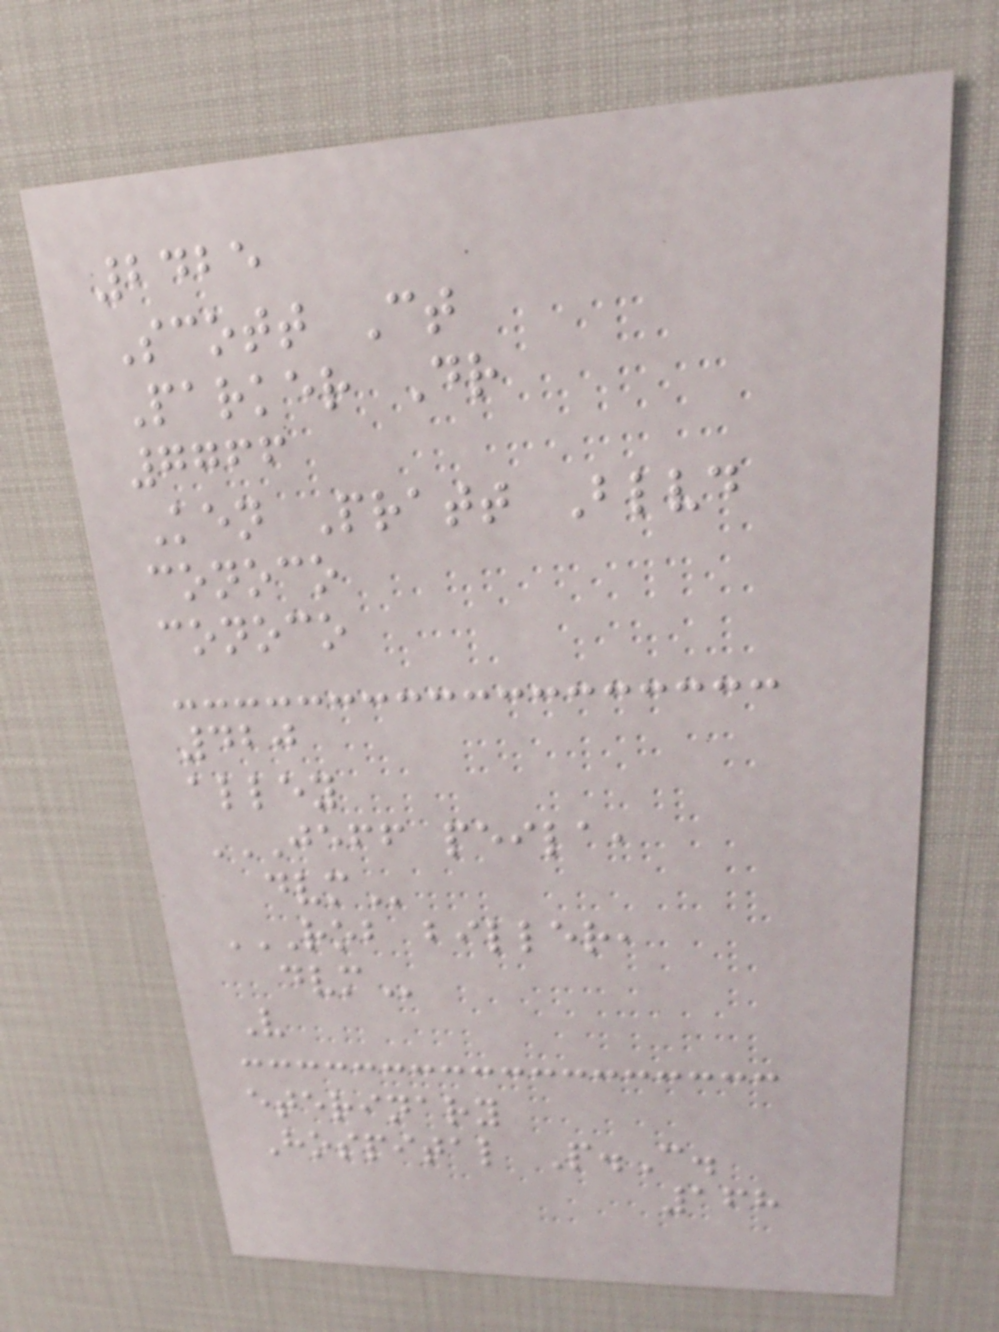2425
Scott Ct
Parker Dr
7766
Ken Pratt Blvd
conoco
conoco
420
alley
JEFF PEILA,
DVM
ROB BILLER,
DVM
V
eterinary
Hospital P.C.
168
